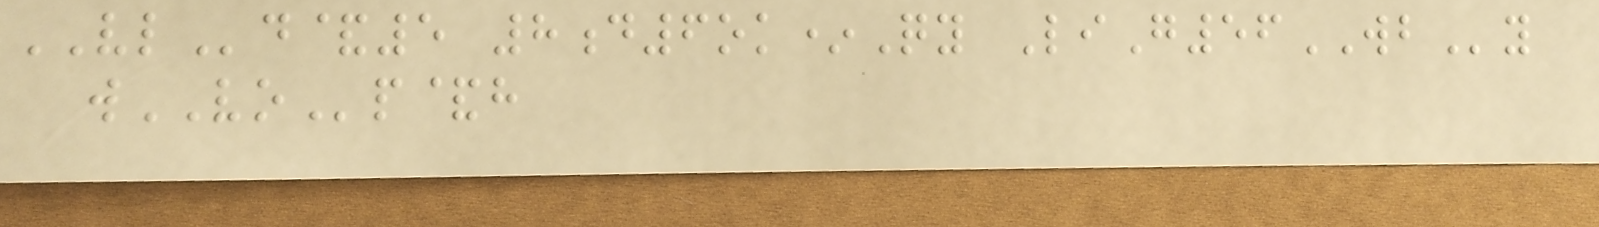VLd&5 8d6ok*Qy LiG56WBy
wVOp&h
